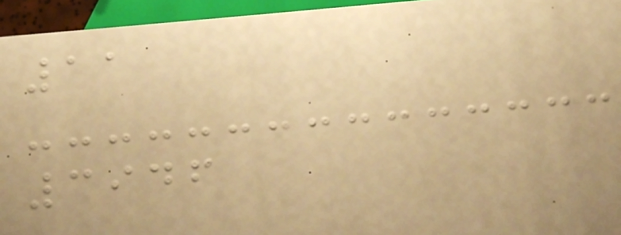11
3946
